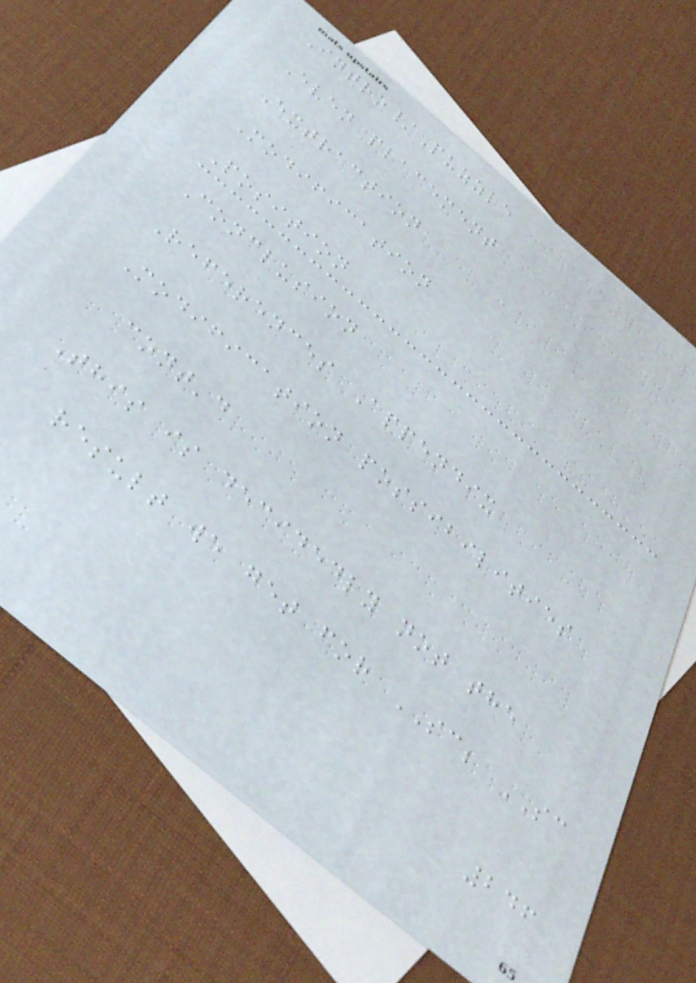Intro/Puzzle
Even placement
Extraction
Modification
Position
Conclusion
References Appendix
Modification possibilities
cont'd
This is decidedly not the
result we get for SC; SC
246
